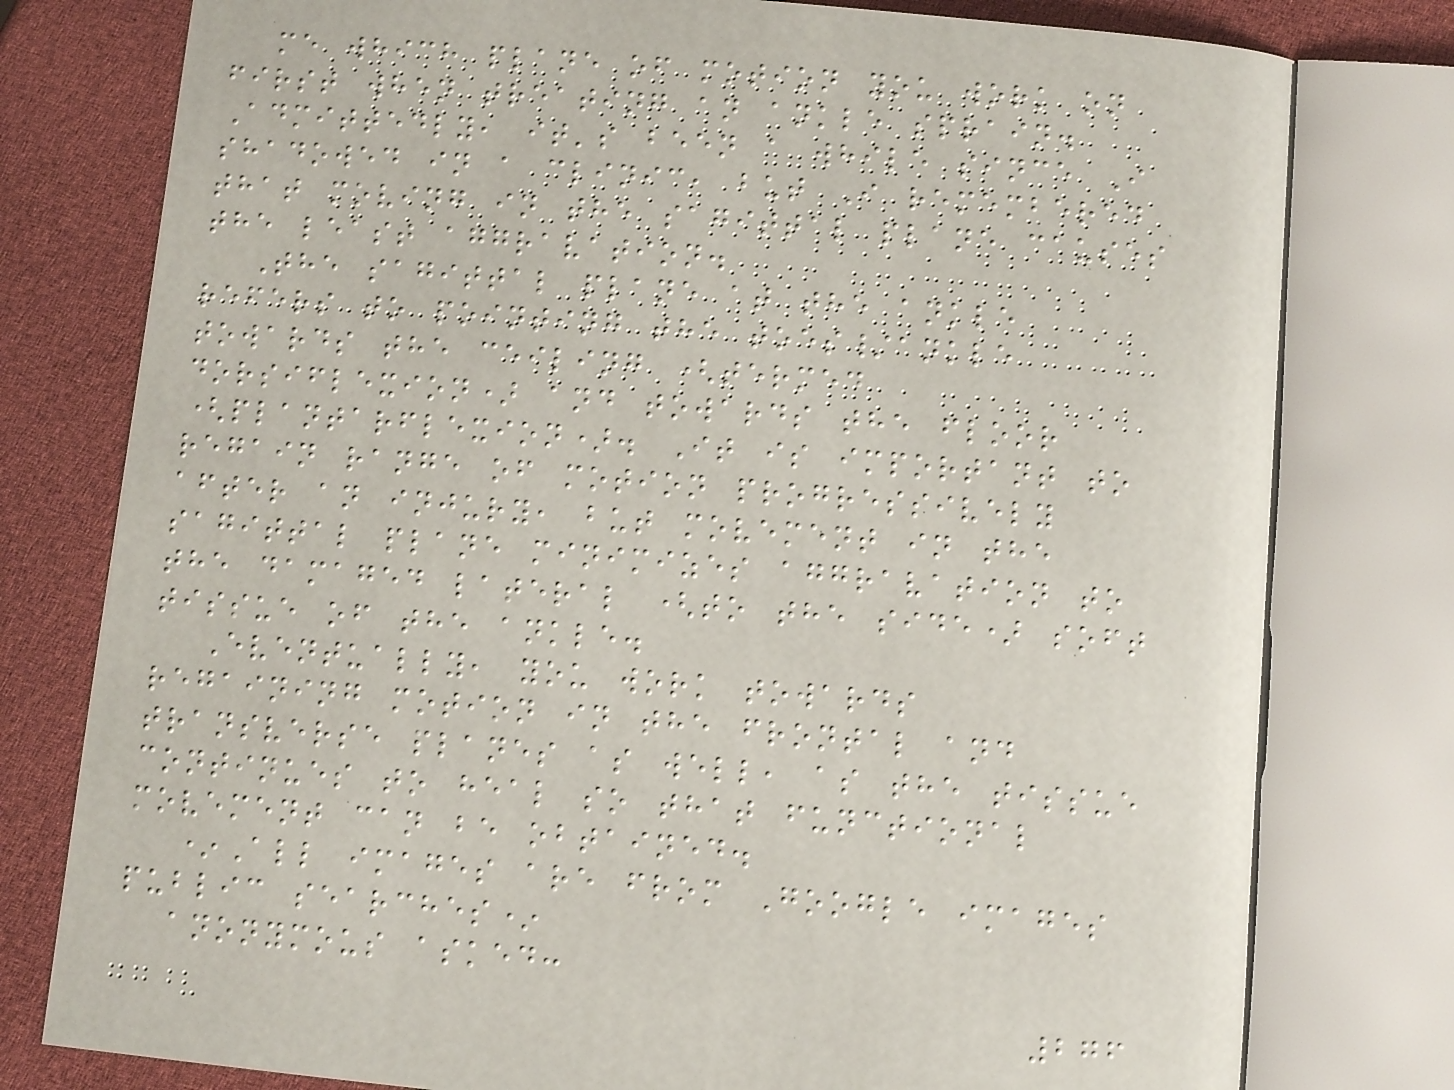me which plane of motion you work on
first when treating an ankle sprain.
Admittedly, it's been a while since I
shadowed in a clinic, but I remembered
that moving in the sagittal plane causes
the least aggravation.
The sagittal plane at the ankle
refers to pointing the toes/ankle
towards the ceiling (termed
dorsiflexion) and towards the floor
(plantarflexion). It is important to
regain range of motion progressively
after an injury, but movement in the
sagittal plane minimizes aggravation to
the damaged lateral (to the side) soft
tissue of the ankle.
Eventually, you work towards
regaining motion in the frontal and
transverse planes as well, as the tissue
continues to heal so that functional
movement can be obtained.
*All images are from Google images
public searches*
anonymous asked:
276
